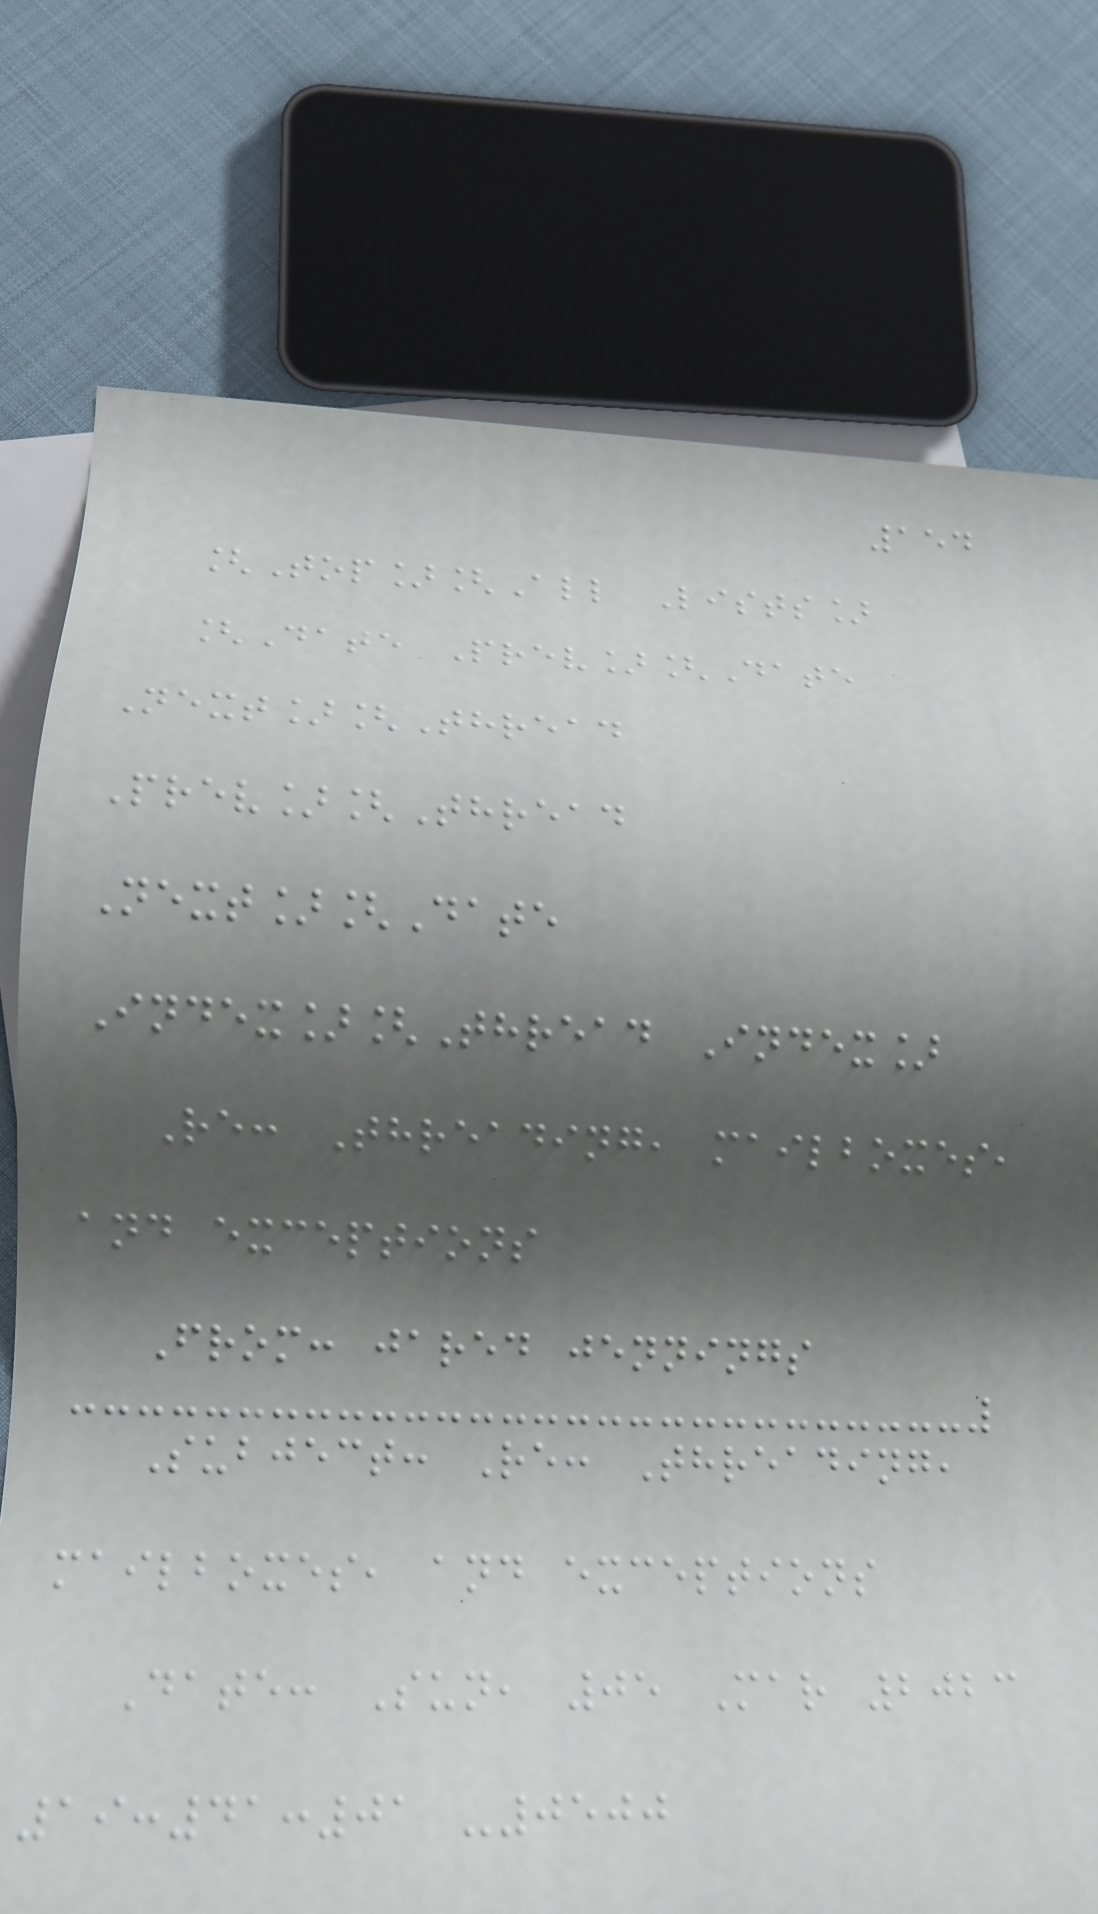154
[Top][All Lists]
[Date Prev][Date
Next][Thread
Prev][Thread
Next][Date
Index][Thread Index]
Re: Threading, mailboxes,
and exceptions
From: jared jennings
Subject: Re: Threading,
mailboxes, and exceptions
Date: Sun, 05 Mar 2023
19:41:01 -0500
